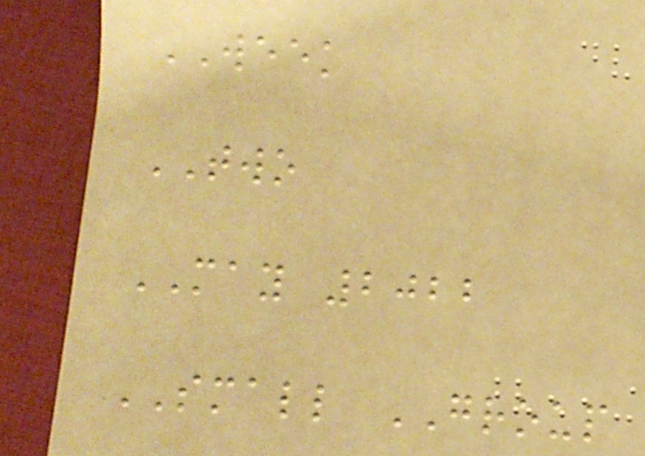WEEK
TWO
MAY 2022
SMALL GROUP
